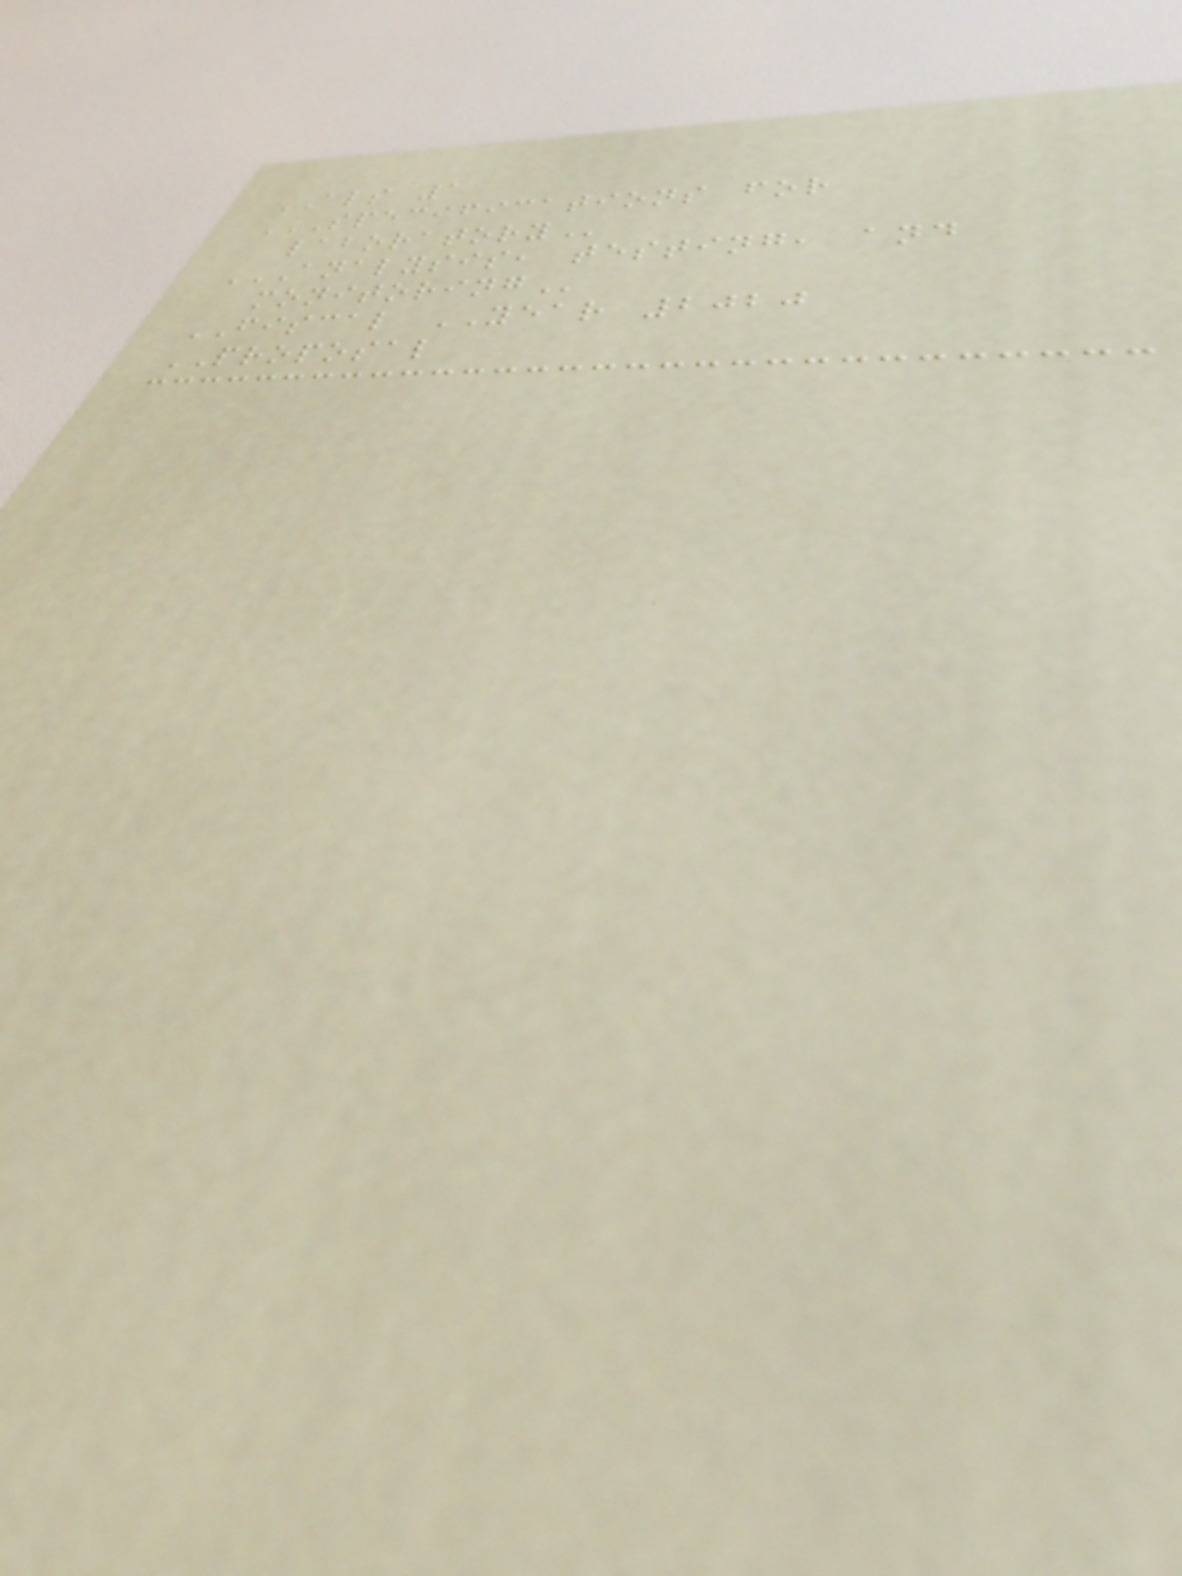ALS 1
SPECIFICATIONS FOR
ANALYSIS, TESTING, AND
FISCAL YEAR 2020
PROPOSAL
